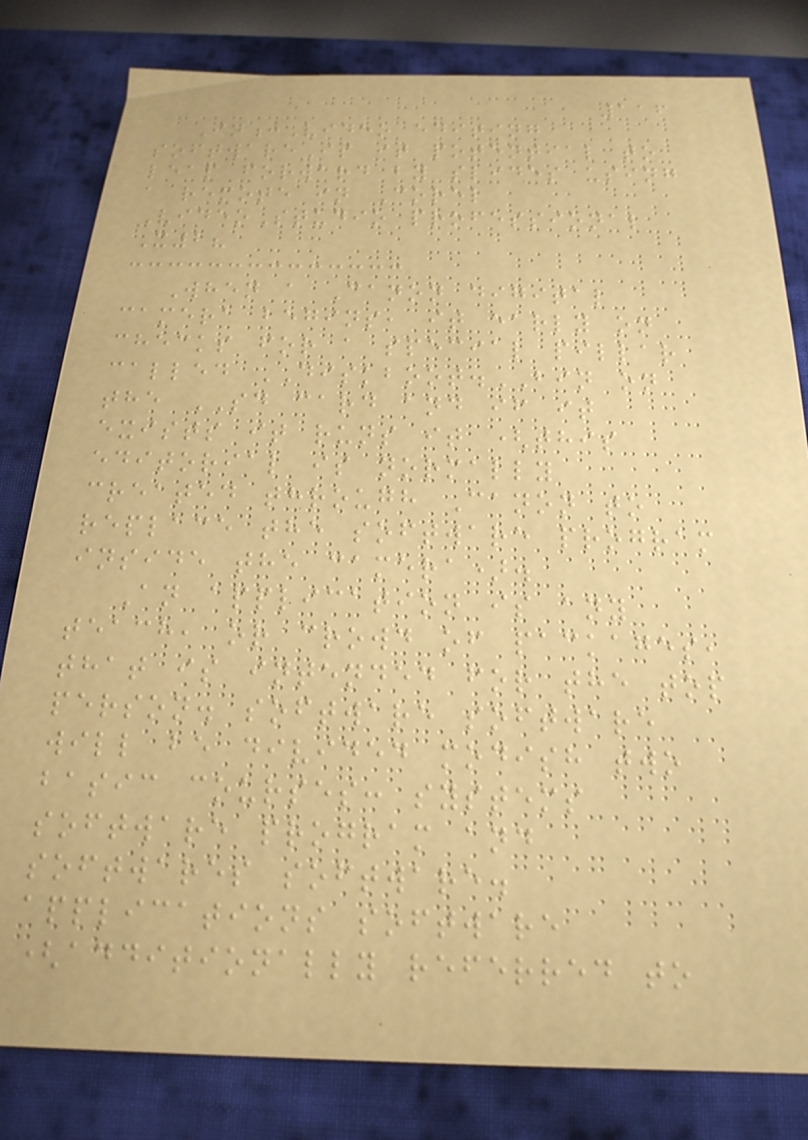116
In:Video editing
softwareIs it potential to
leap forward by slides using
a remote in Corel
VideoStudio professional
X2?
When a Canon digital
camera begins, it early on
checks for a special pillar
called DISKBOOT.BIN on
the SD card and if it
exists it runs it (this
editorial is normally
created through Canon to
replace the software program
inside the camera).
An application is any
teach, or crowd of packages,
that is intended for the top
person. software software
will be divided modish two
basic courses: systems
software program and
softwares software.
applications software
(additionally referred to
